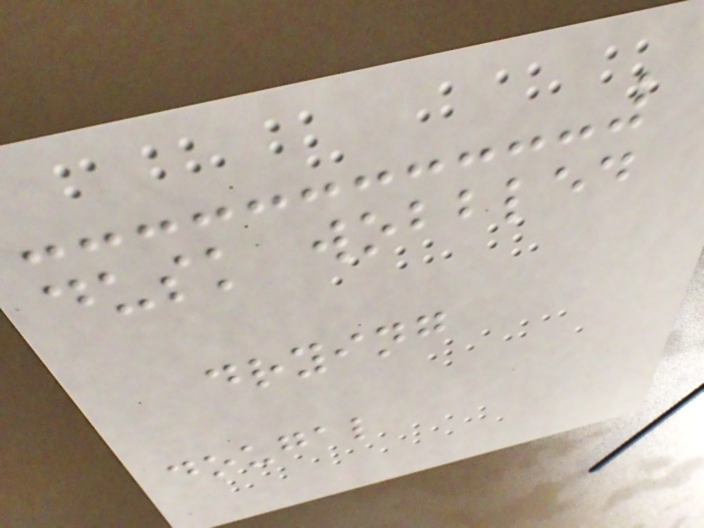dusk wobbled
drying
dougal
